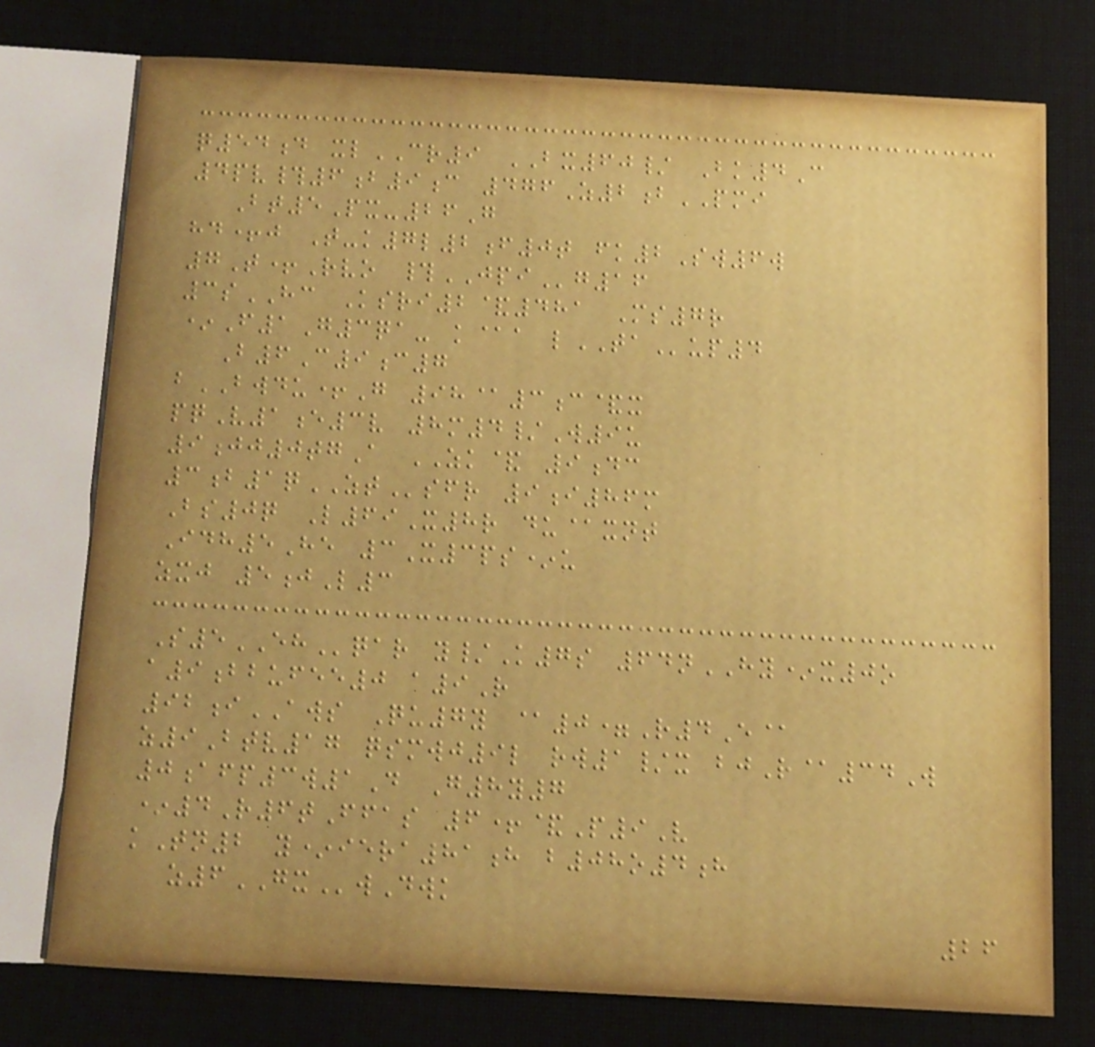q54d xlCR9 BX60/ Bk4C
4pv#6b9c 476Z2bPMI
Bt5Px-26G
hd+j T-k7l2f0t fk2Sw6w
7T+Rvo #JPIg16
3sHC Ksri2&481 Ms7r
*F1G3qa- k@a lTAup4
B6C9c7
bBWDU+G 98@3c&x
pqV1e3v 8m4/W9u
9jj0tgA ZK& 9dc
3b1qZTsfr 9i86m
Bs0q L69X8r du@xnt
Idh5He 3X3ps*u
zxj 5jL3
S5EHqar y/K7s 64nHY*x0o
a9bbufee0 a9R
92iAWS Qu7y @0=R4E@
z9Btv17 qsmwj9l rw1/x bjR@34W
0afp3w1D G8y7
*4R6tFfas 6+&P9V
kTn2 y*iera81h b08o4h
z6GXwDwk
26
